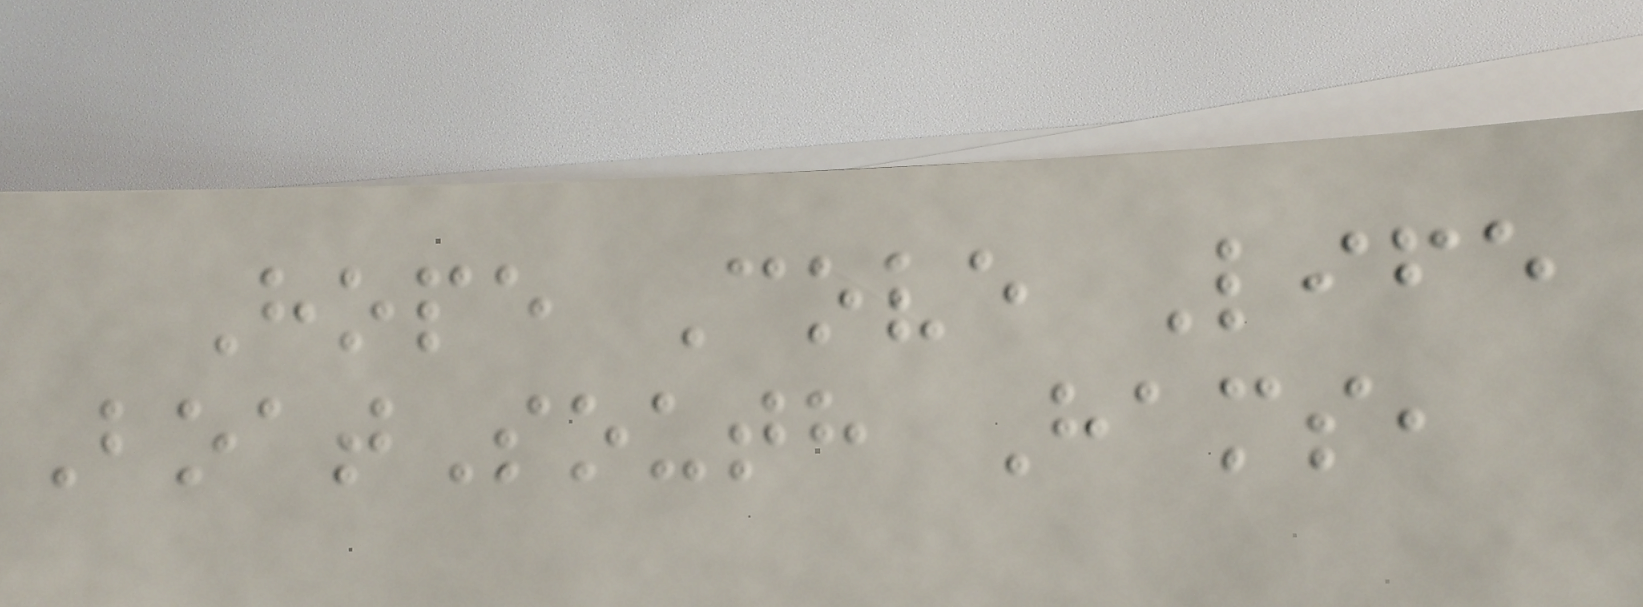Hope Cove Life
BoatSouth Hams,
